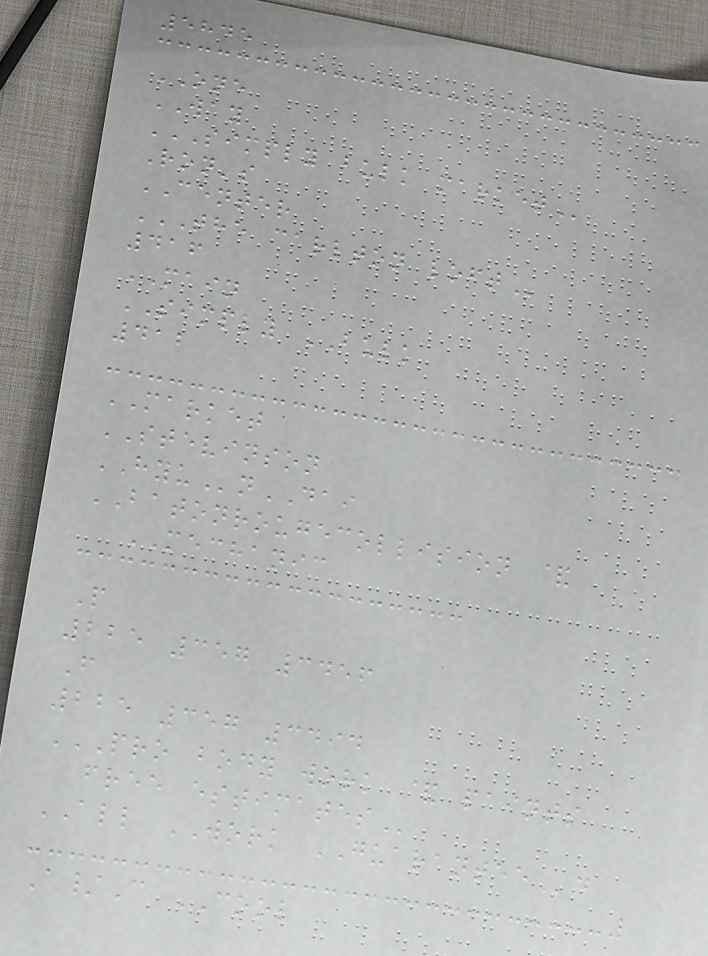5845
ONE
WAY
SIMPLY BULK MARKET
Ron's
CENTER
THE CARLTON LOFT
416
MAIN
SIMPLY BULK
412
MARKET
STEVINSON
HYUnDAI
BATONROUGECOLLISION &
MECHANIC
P
225 357 3456
F
225 357 3494
PRO BODY WORK & PAINTS
FREE ESTIMATES
ALL WORK GUARANTEEd
A/C COOL
